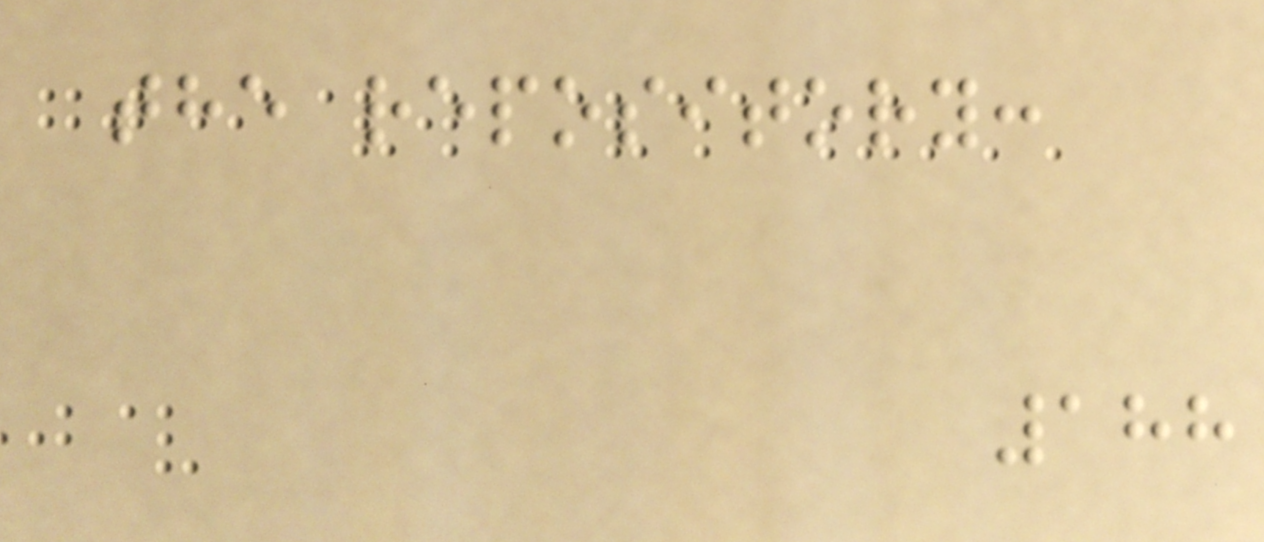the repository:
188
